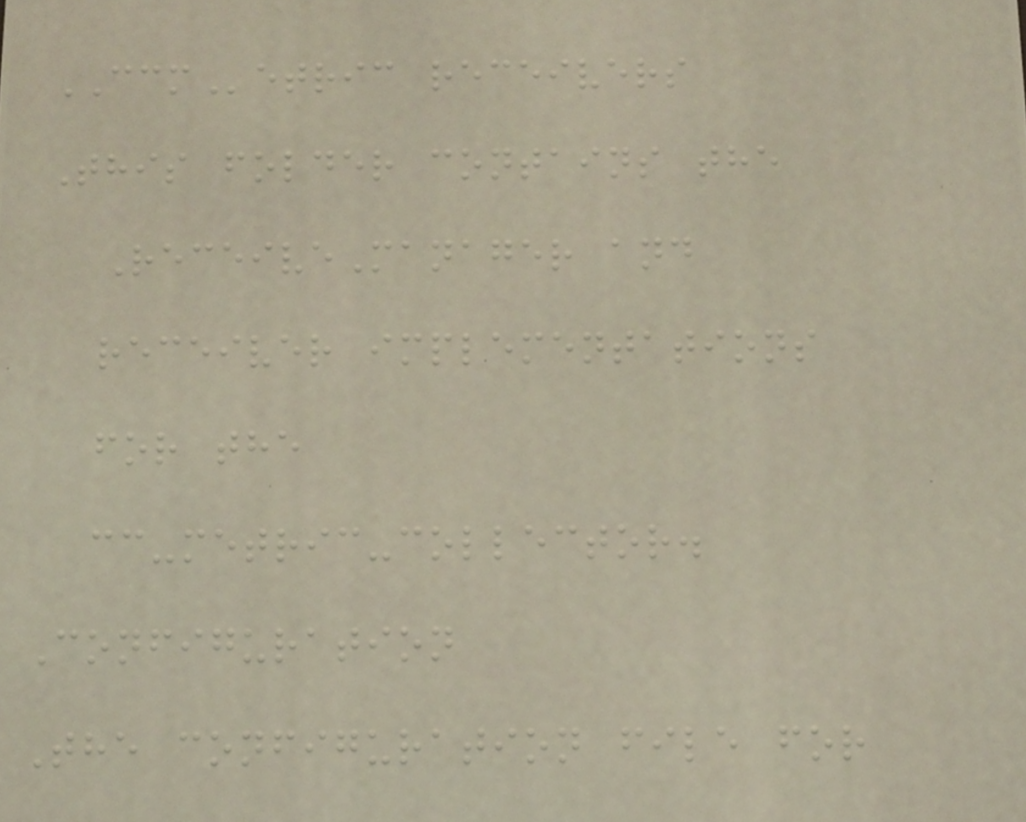CCMetric receivers
This folder contains the
ReceiveManager and
receiver implementations
for the
cc-metric-collector.
Configuration
The configuration file for
